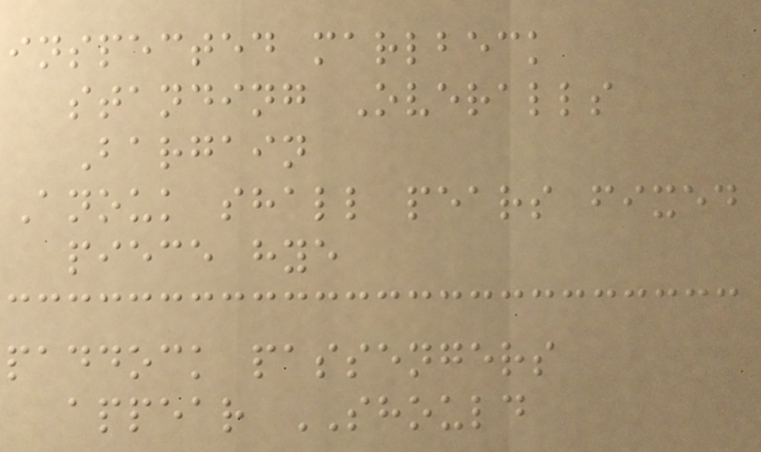inspected marlbeck
standing Overalls
Bargain
Anouk shall pears fixed
piece hye
paddock passengers
appear SHOULD
